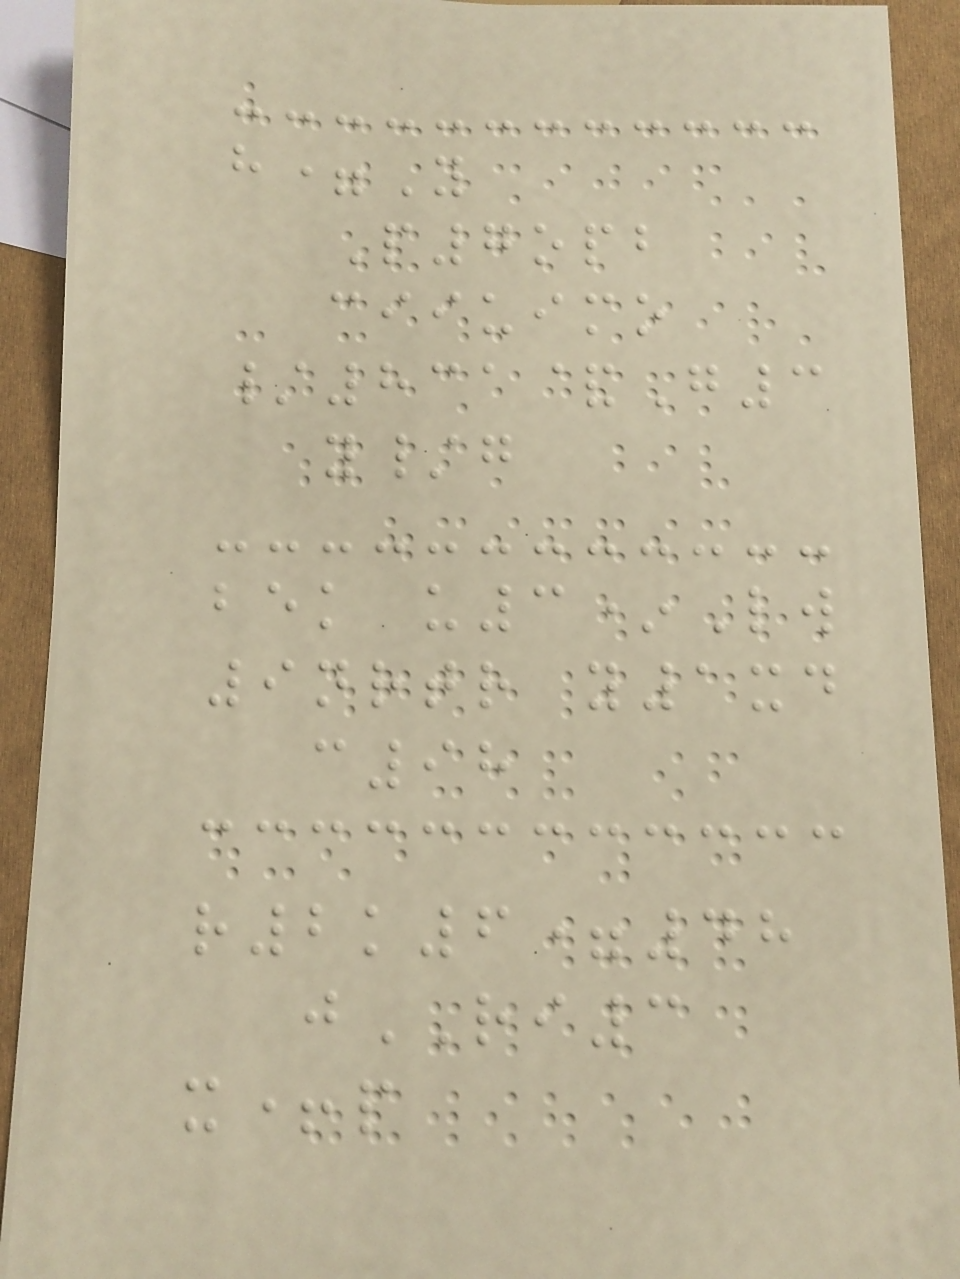h=Y
P7opb
ciiuimo
/831&G3
y/g
bek u3*Lw
9nrtr y1xd
c98
r2k6=48
jRI3
x+p
